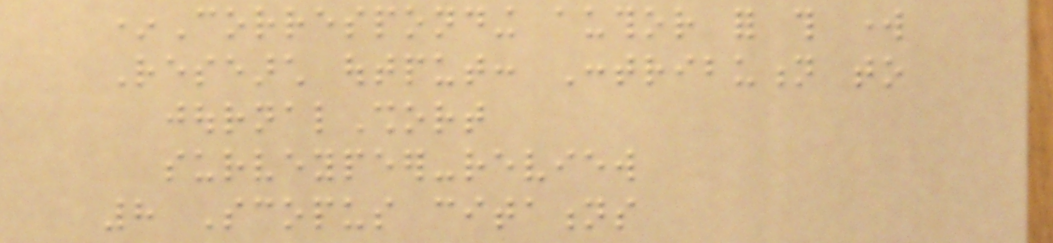*Corresponding author for this work
Research output: Contribution to
journalShort
surveypeer-review
8 Scopus citations
